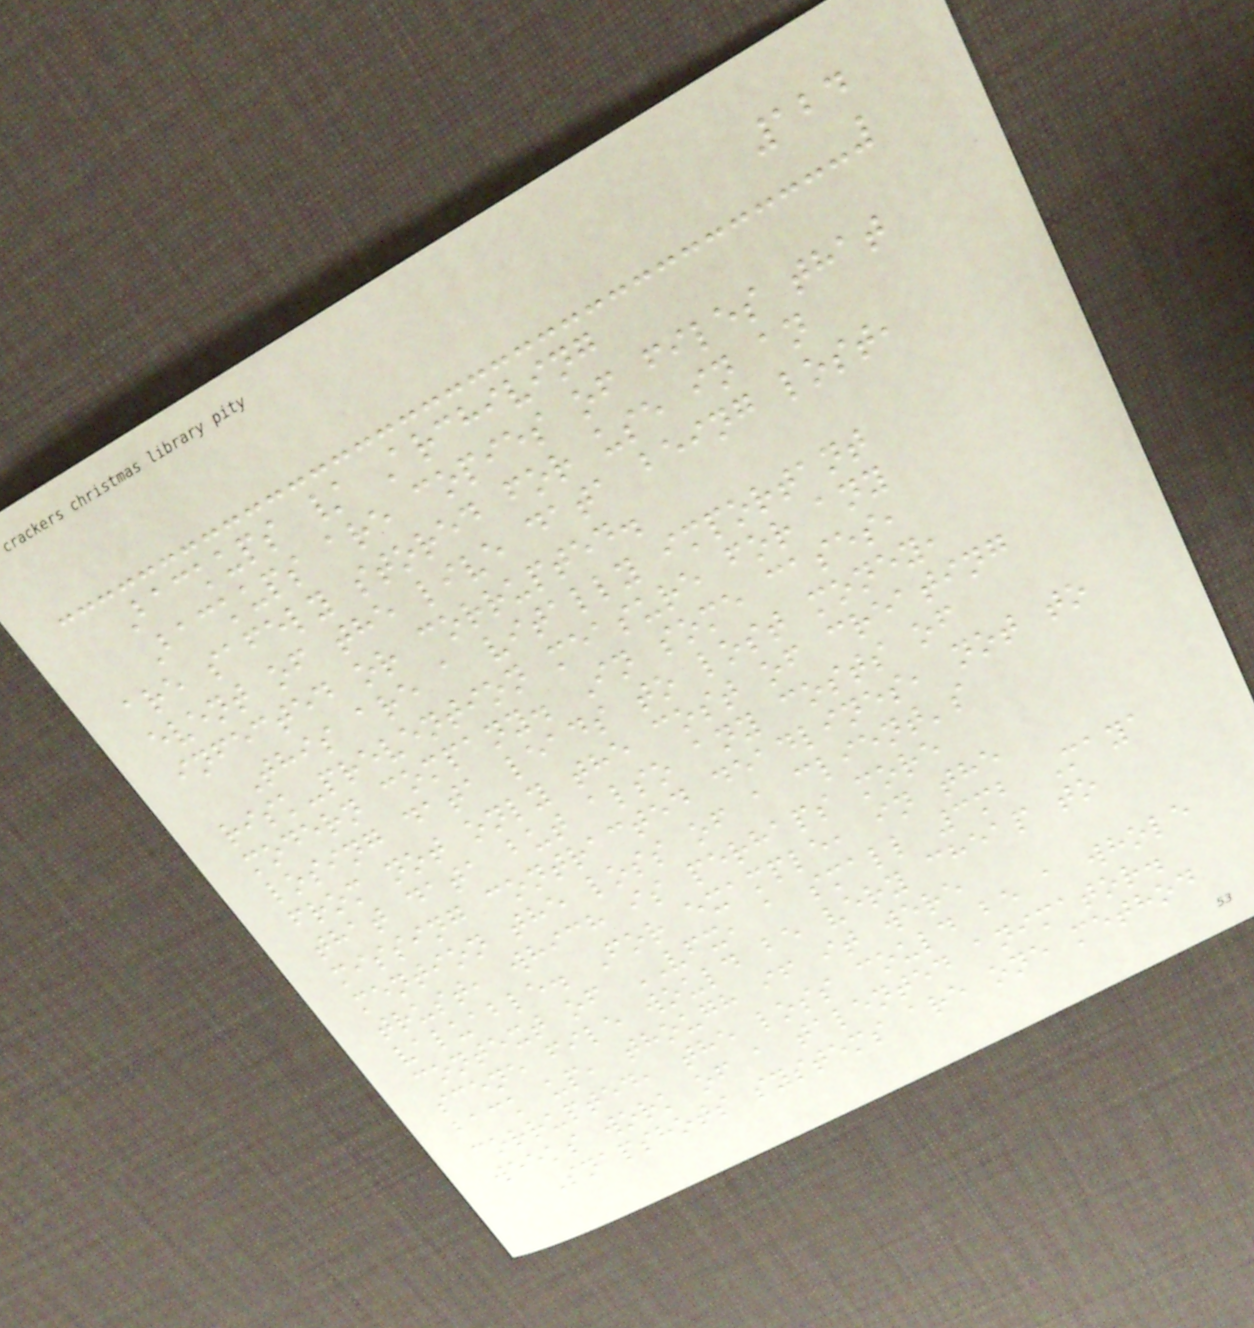124
Backups / Archiving
Backups are copies of files that
are safely stored for use in an
event of the live data being lost,
infected or corrupted.
This are a vitally important
risk-prevention measure for any
modern company. In some cases,
losing data leads to lost money,
from not only the cost of creating
that data but also any costs of
missing contracted deadlines, not to
mention the loss of a client's
trust, which is perhaps more
valuable. For example, in the
context of VFX, a small 3mb Maya
scene file would be very cheap to
back up, though if it were
corrupted, the loss could be a whole
weeks work of a talented animator.
Snapshots systems are one method
